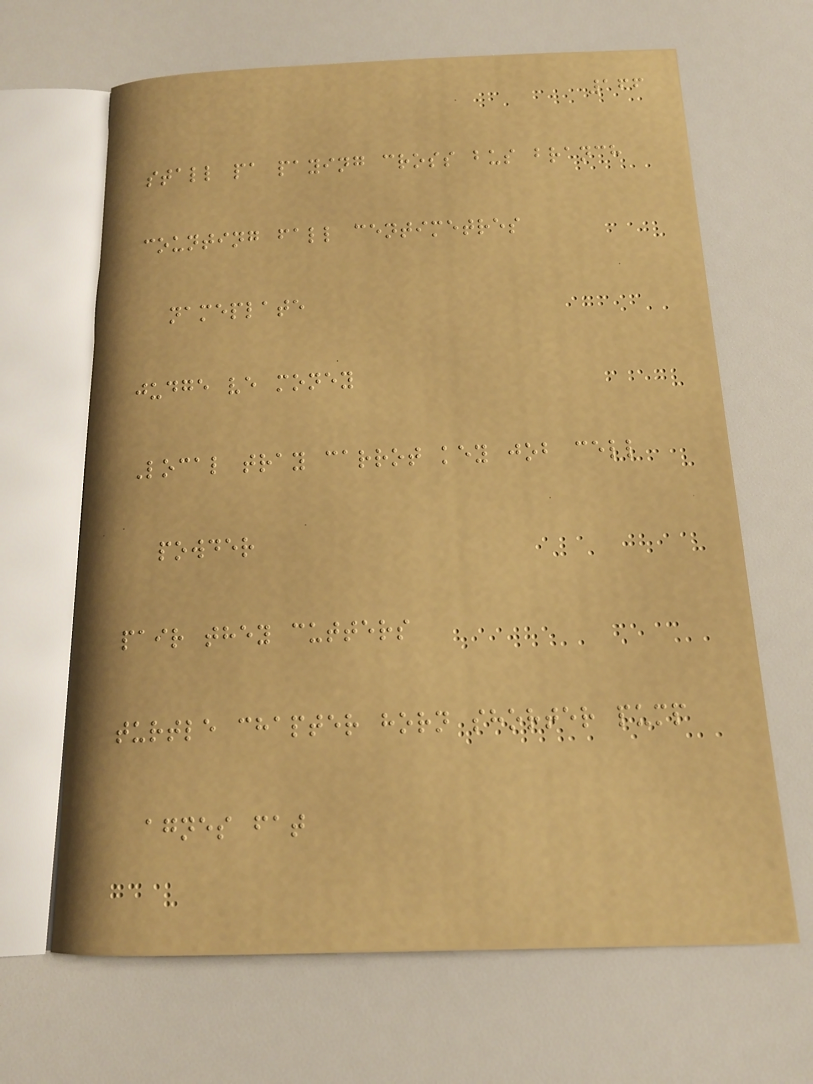166
stall pa paying cross bus branch
counting fall centimetres
nameplate
judge ve money
Local tray carrot key job cell
powder
pair they cutters
turtle chapter horn shorter pump
agnes fat
